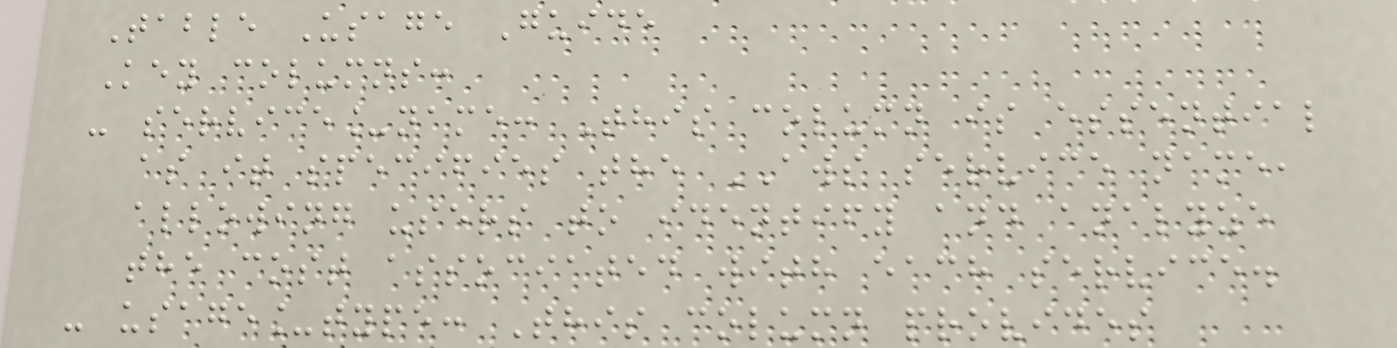Table Usage Guide
Key columns:
- service_name: This column is essential
as it specifies the AWS service name,
allowing users to identify and analyze
the cost associated with each service.
- usage_type: This column provides
